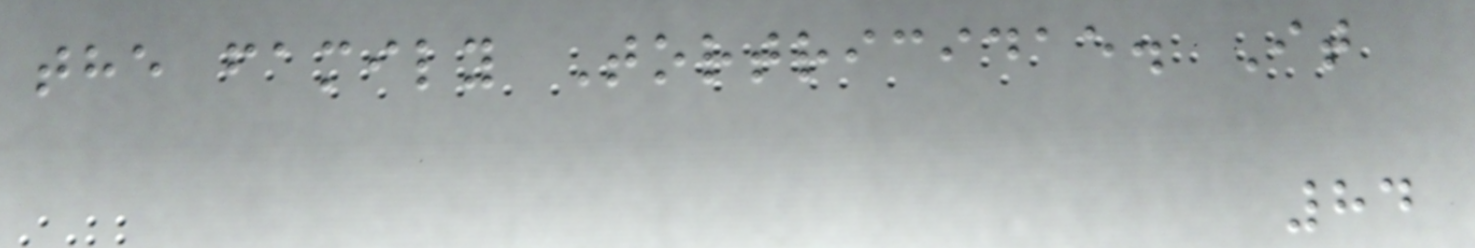the family Tortricidae. It
84
